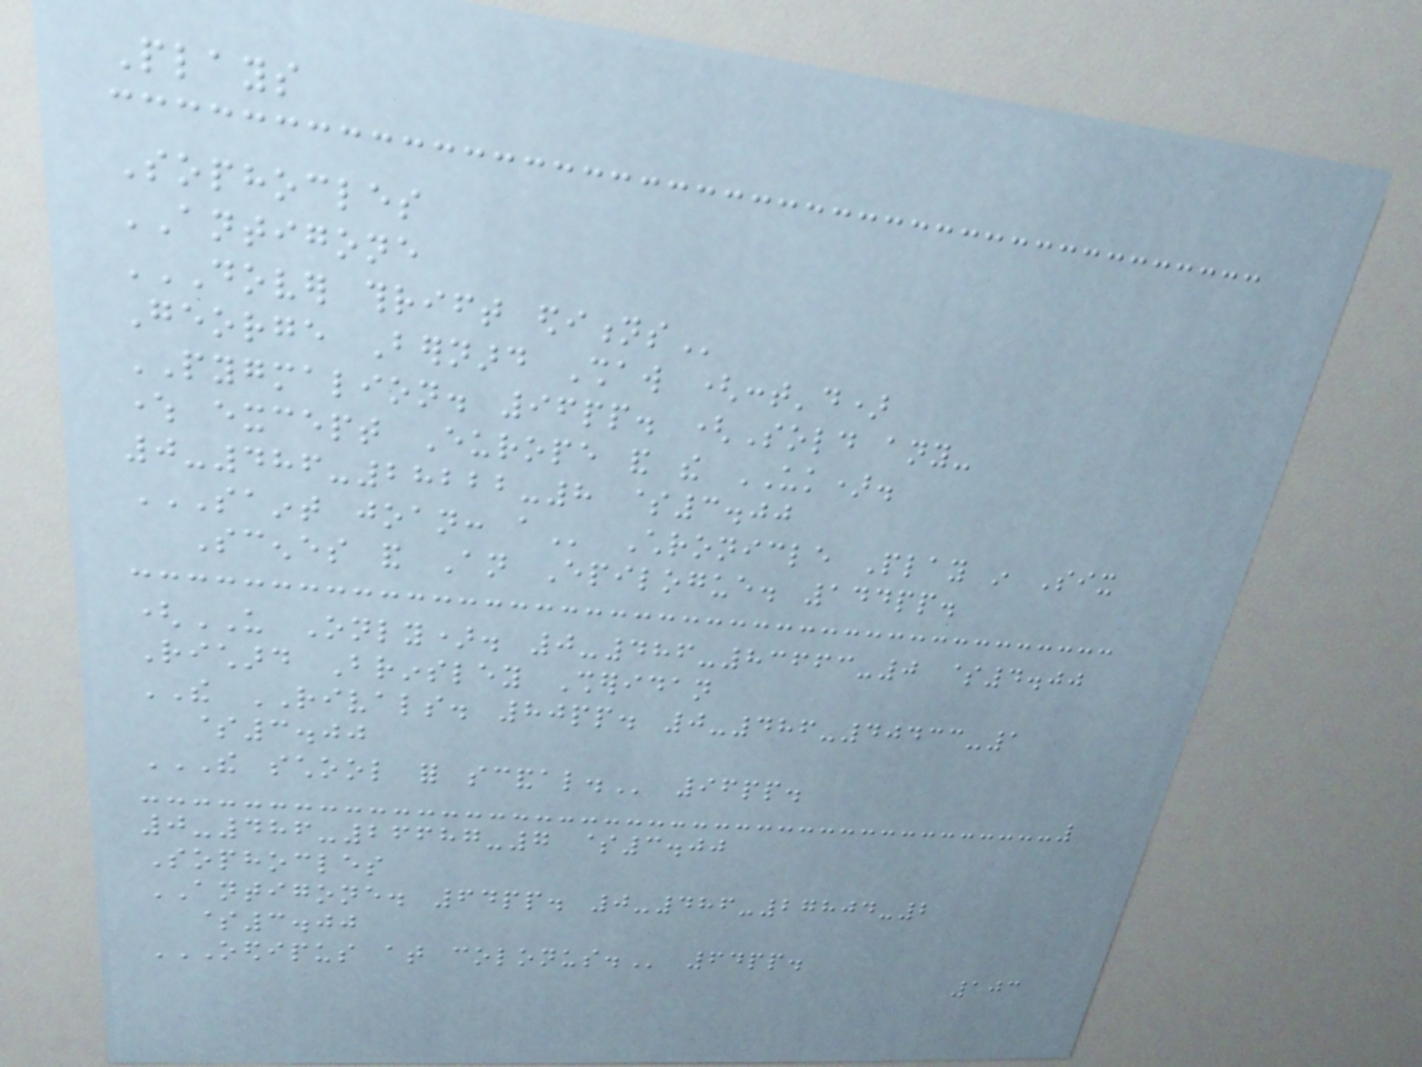Plays
Sophocles
ANTIGONE
DOVER THRIFT EDITIONS
George Bernard Shaw (cont'd)
PYGMALION. 96pp. (Sold any-
where except Europe and the UK).
0-486-28222-8 $3.00
SAINT JOAN: A Chronicle Play in Six
Scenes and An Epilogue. 144pp.
(US Only). 0-486-83663-0 $4.00
Richard Brinsley Sheridan
THE RIVALS. 80pp. 0-486-40433-1
$3.00
THE SCHOOL FOR SCANDAL. 96pp.
0-486-26687-7 $3.00
Sophocles
ANTIGONE. 64pp. 0-486-27804-2
$3.00
OEDIPUS AT COLONUS. 64pp.
103
